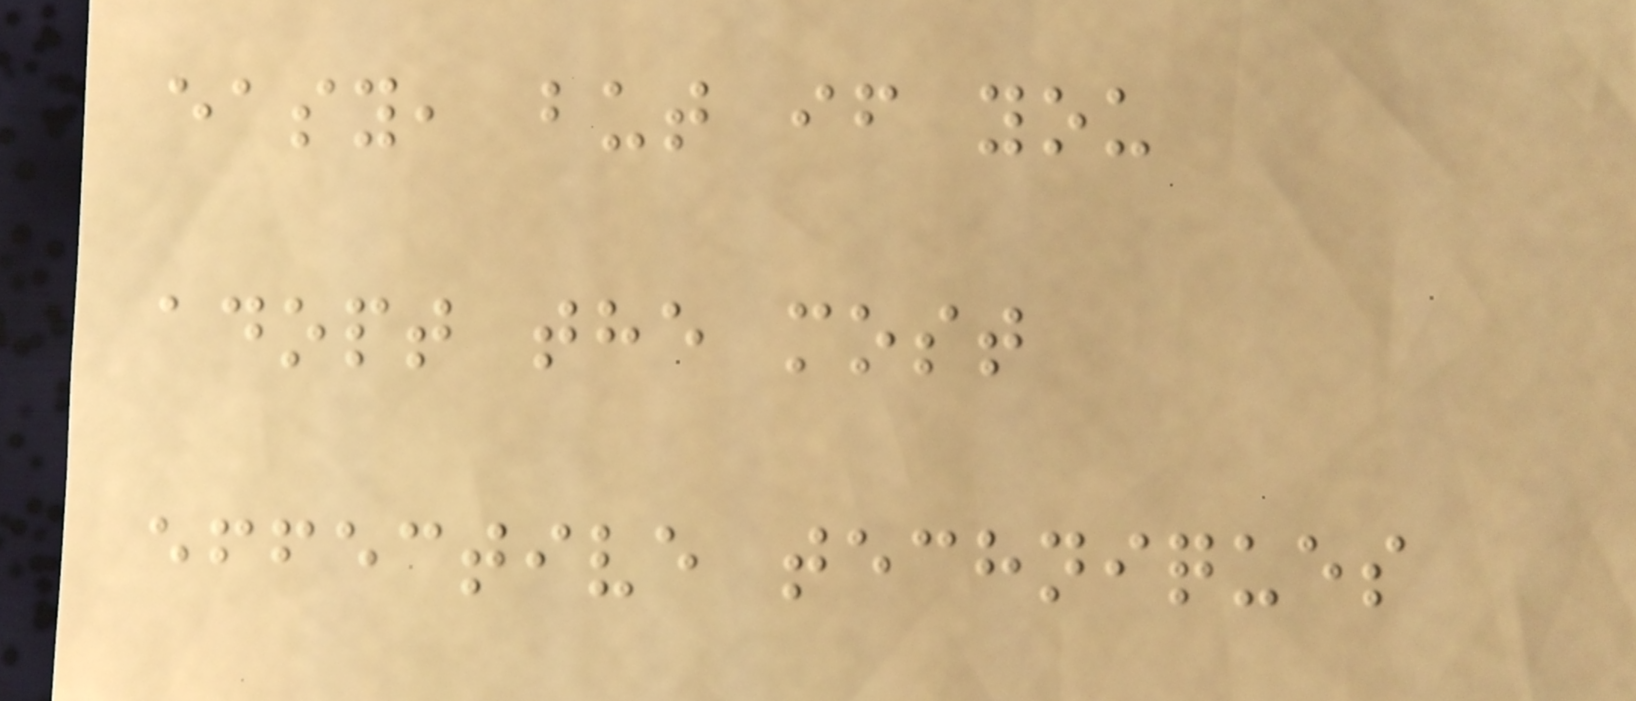easy, but if you
adopt the most
effective techniques
